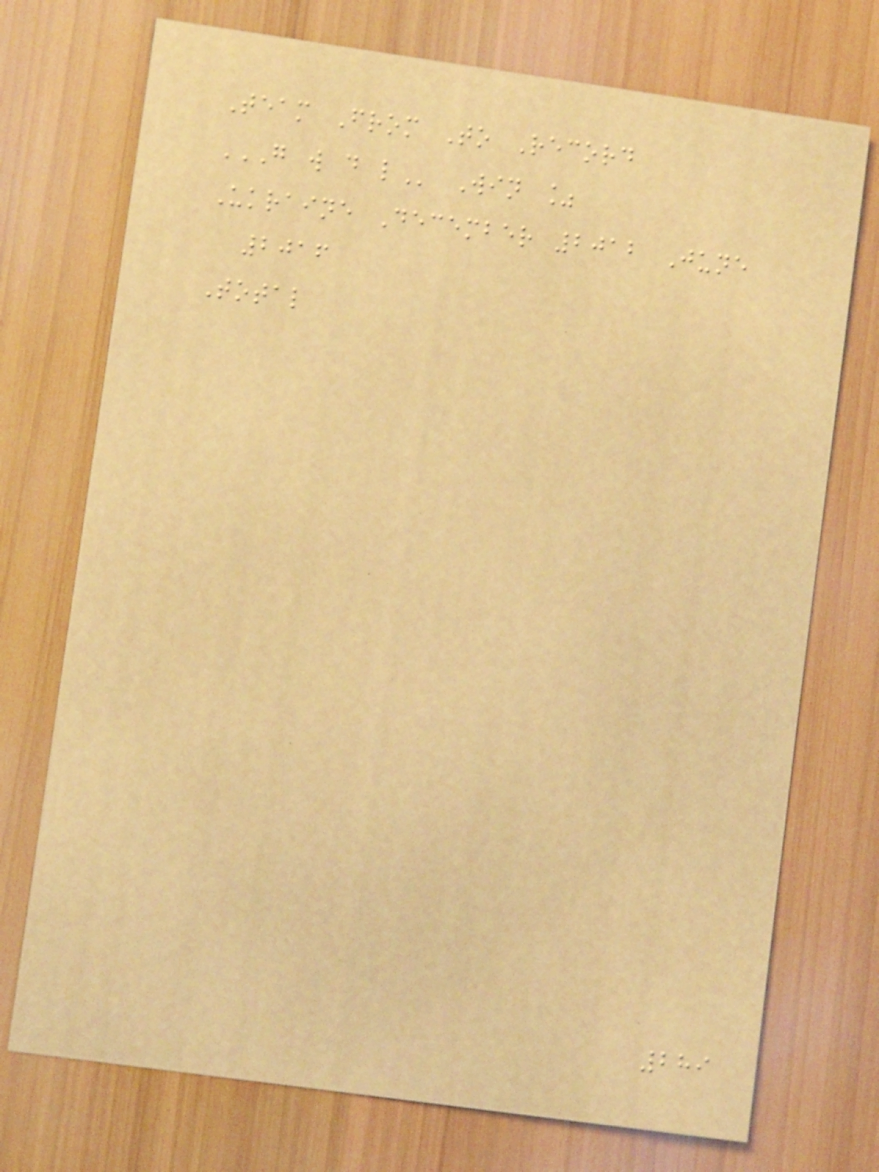Team From To Record
G W D L Win %
Ukraine December 2012 June
2016
Total
289
